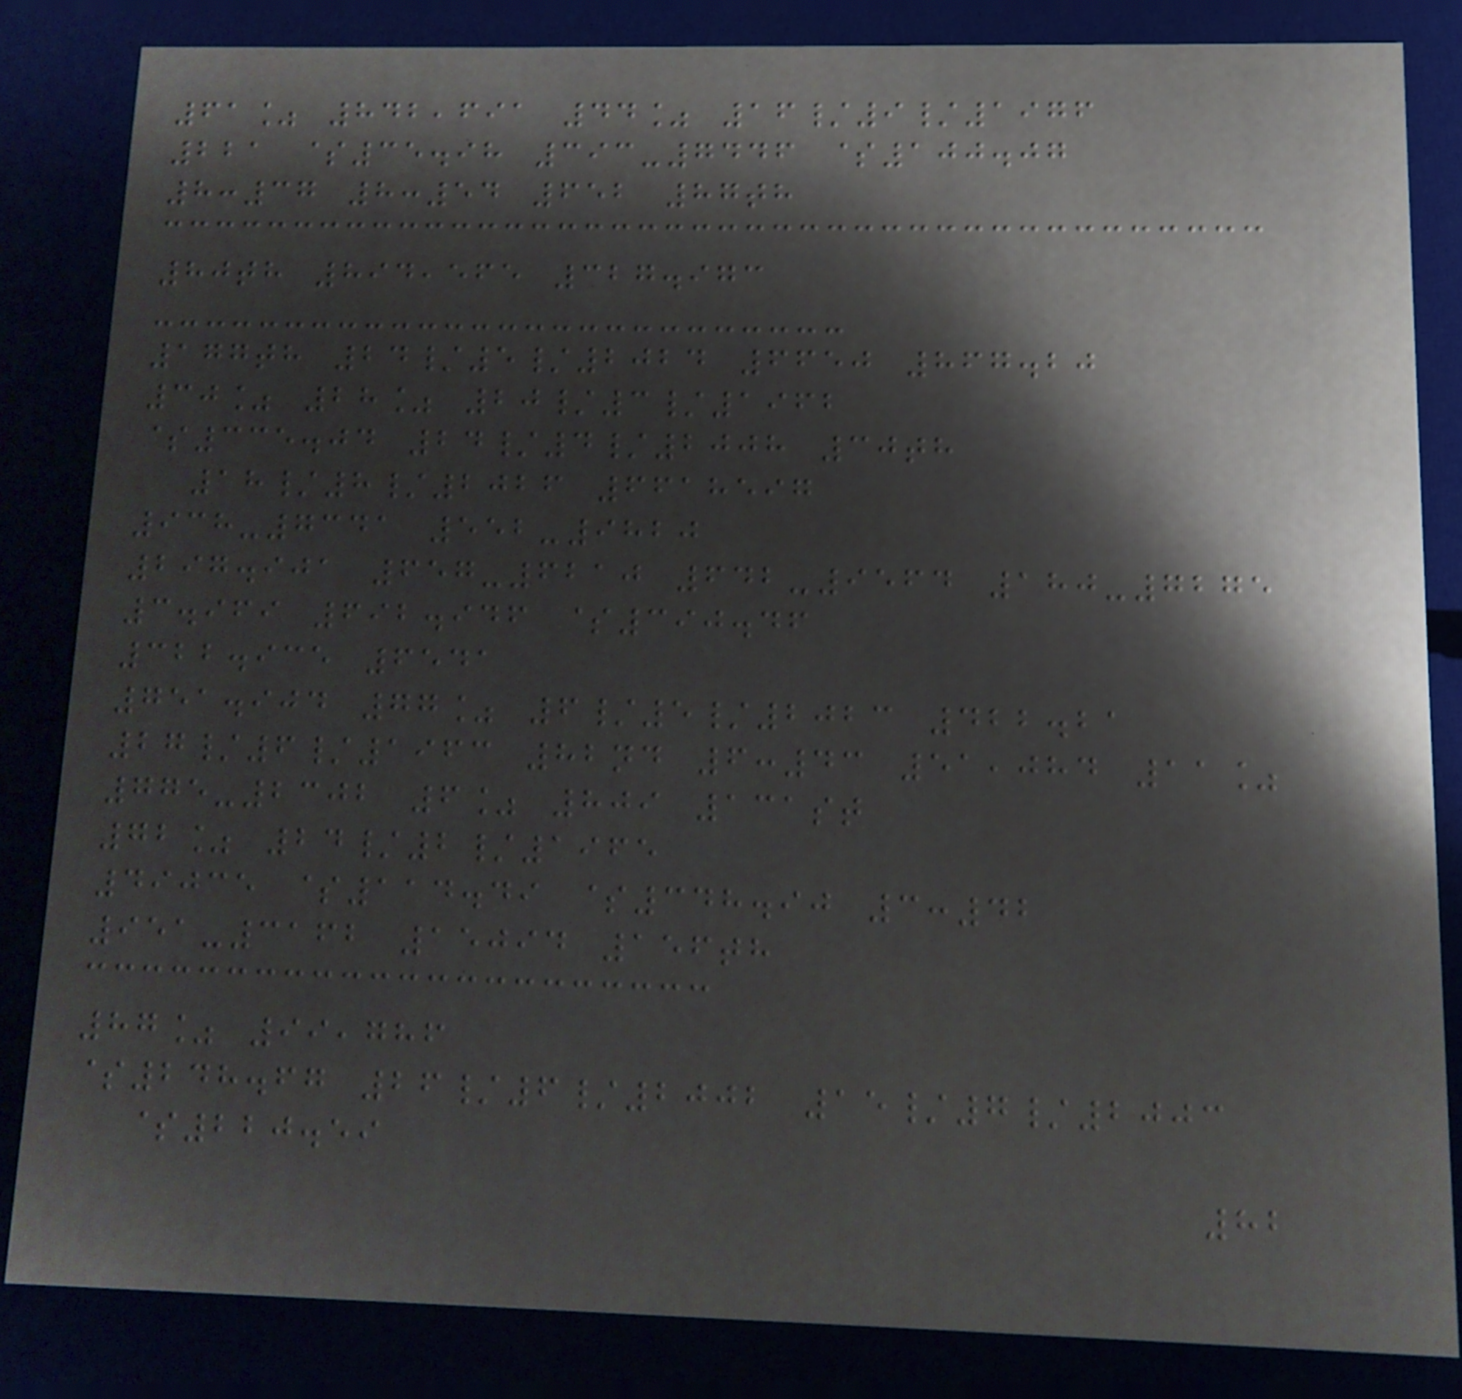61% 842,691 44% 16/9/1976
221 $35.98 393-7446 $100.07
8:37 8:54 652 87th
80th 894,565 327.973
177th 24/5/2024 6650 867.20
30% 28% 20/3/1962
$335.04 24/4/2008 30th
18/8/2026 6618597
938-7341 552-9820
297.901 657-6210 642-9564 180-7275
3.969 692.946 $390.46
322.935 6541
751.904 77% 6/5/2023 422.21
27/6/1963 82nd 6:43 51,084 11%
775-2302 6% 809 131st
72% 24/2/1965
49035 $114.49 $348.90 3:42
951-3162 15094 156th
87% 99,786
$248.67 26/6/2002 15/7/2003
$220.59
82
